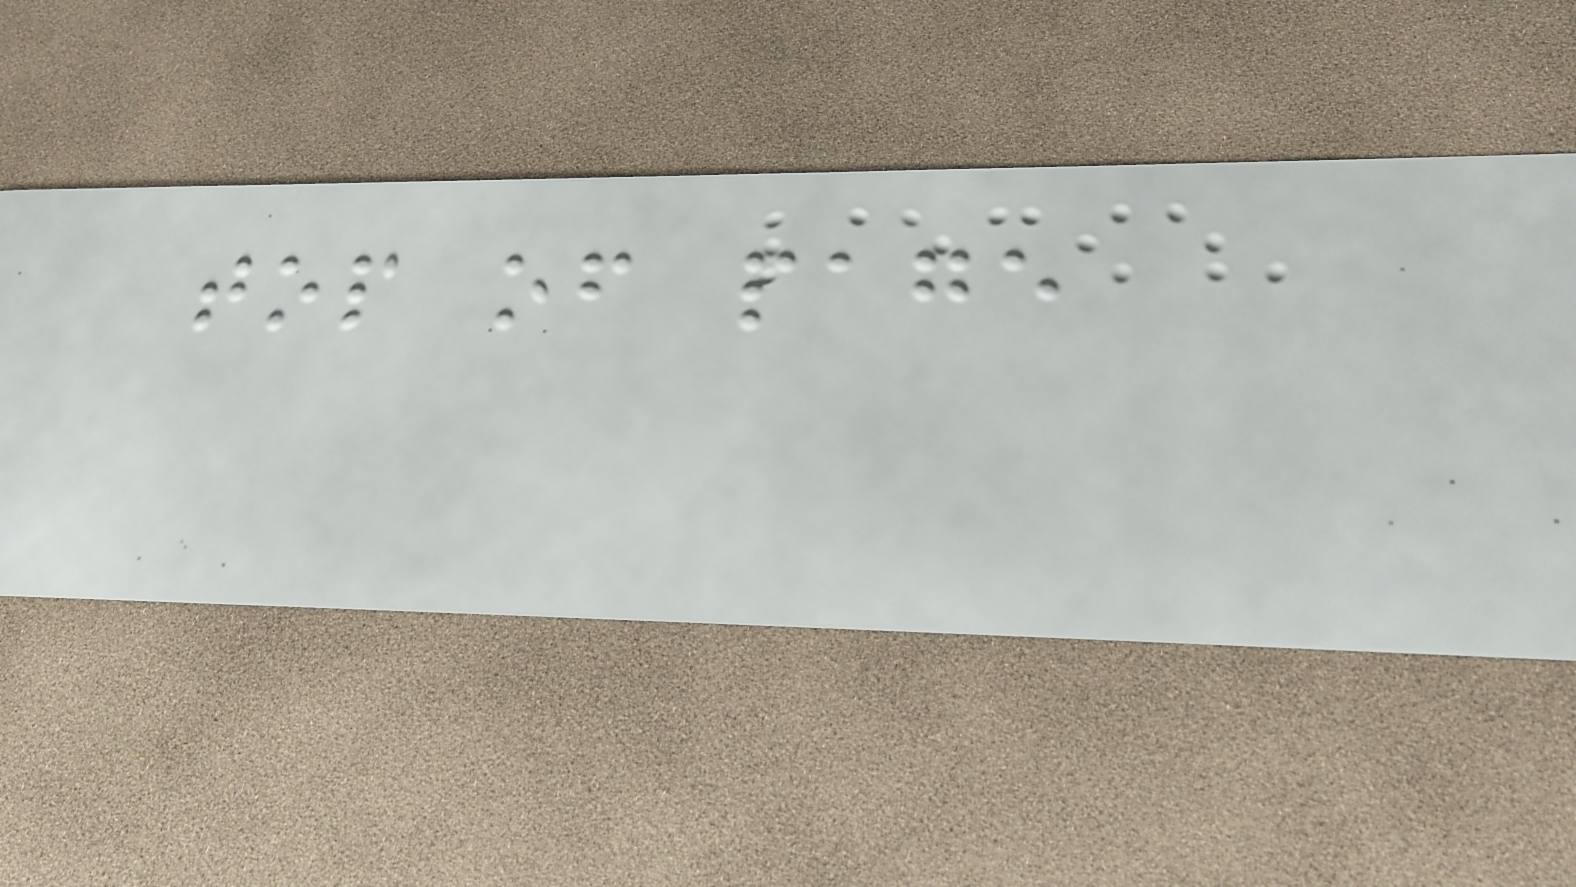top of page
